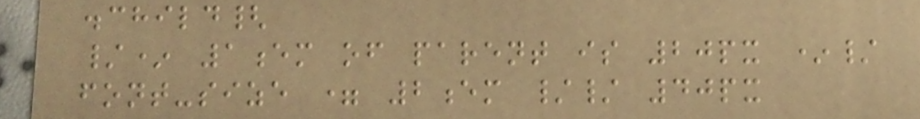.child{
/* 1em of parent is 20px */
font-size = 2em // 40px
